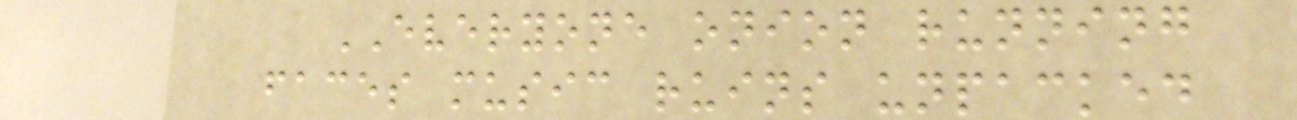EVERYONE onion running
faces music ruins unpacked
